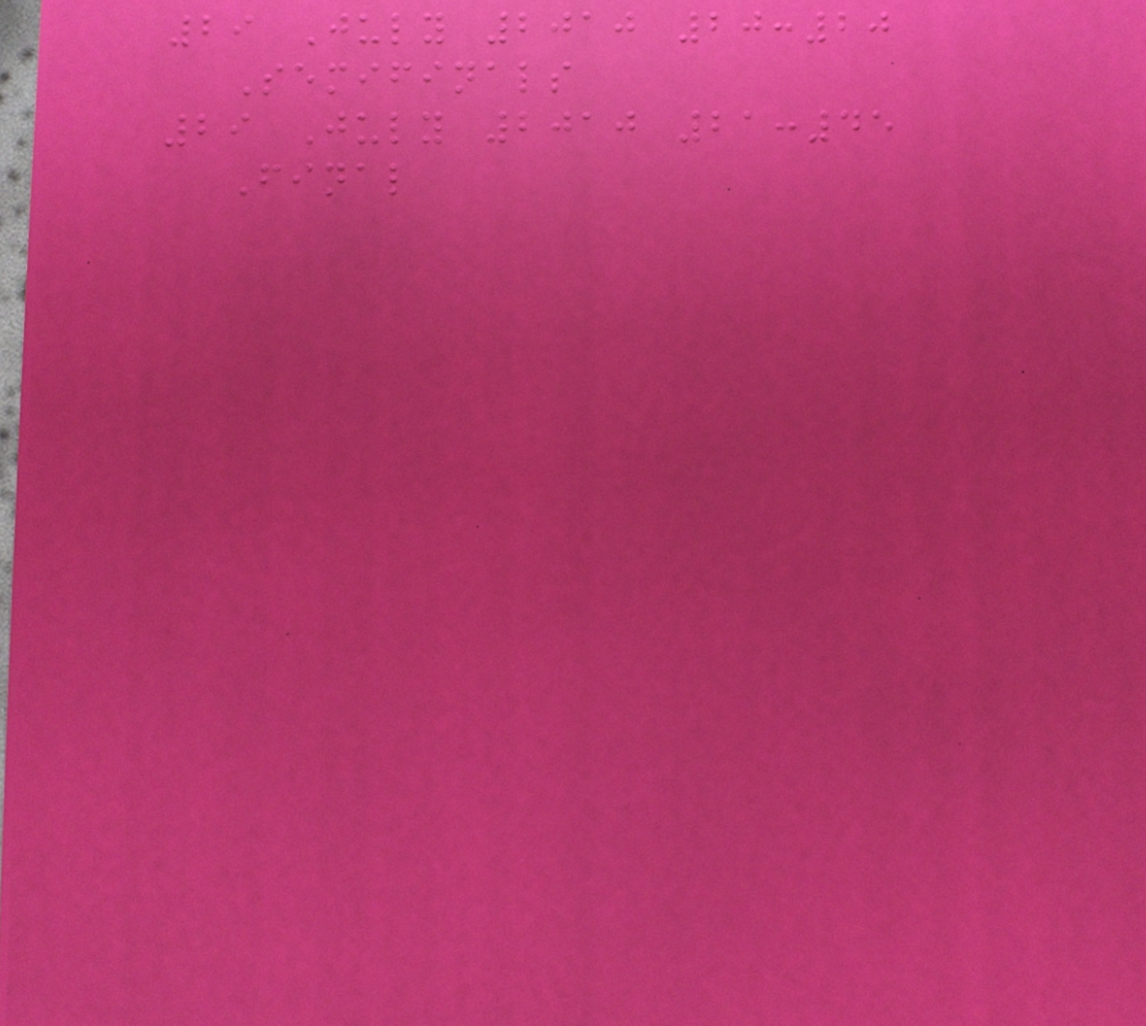29 July 2010 20:20
Semifinals
29 July 2010 21:45
Final
